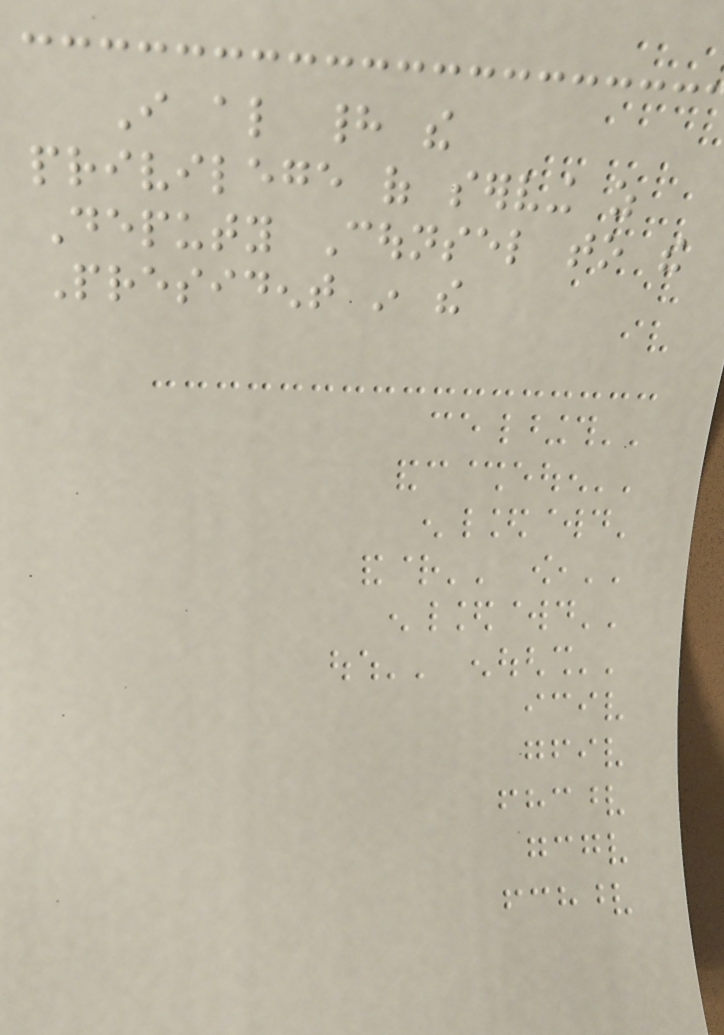I also had the
privilege of serving as
Deputy Counsel to the
President in the
